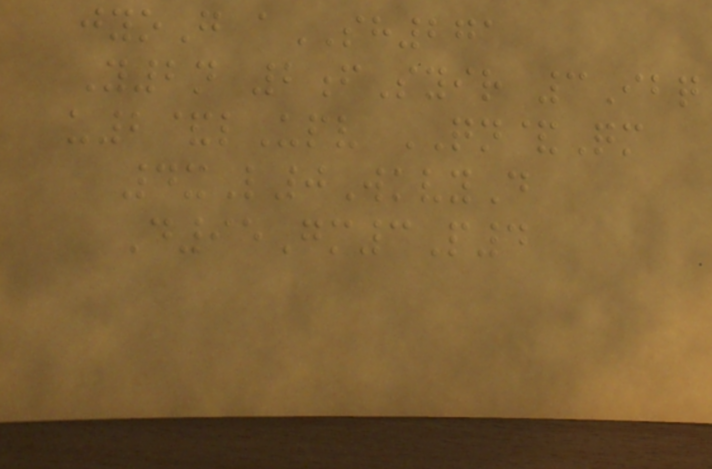jyoG aSH271
Y2n 2fSyir 3Ibq
u2&lUpv QN&Qm
4xL0WkvyD
D95Gm3P4
